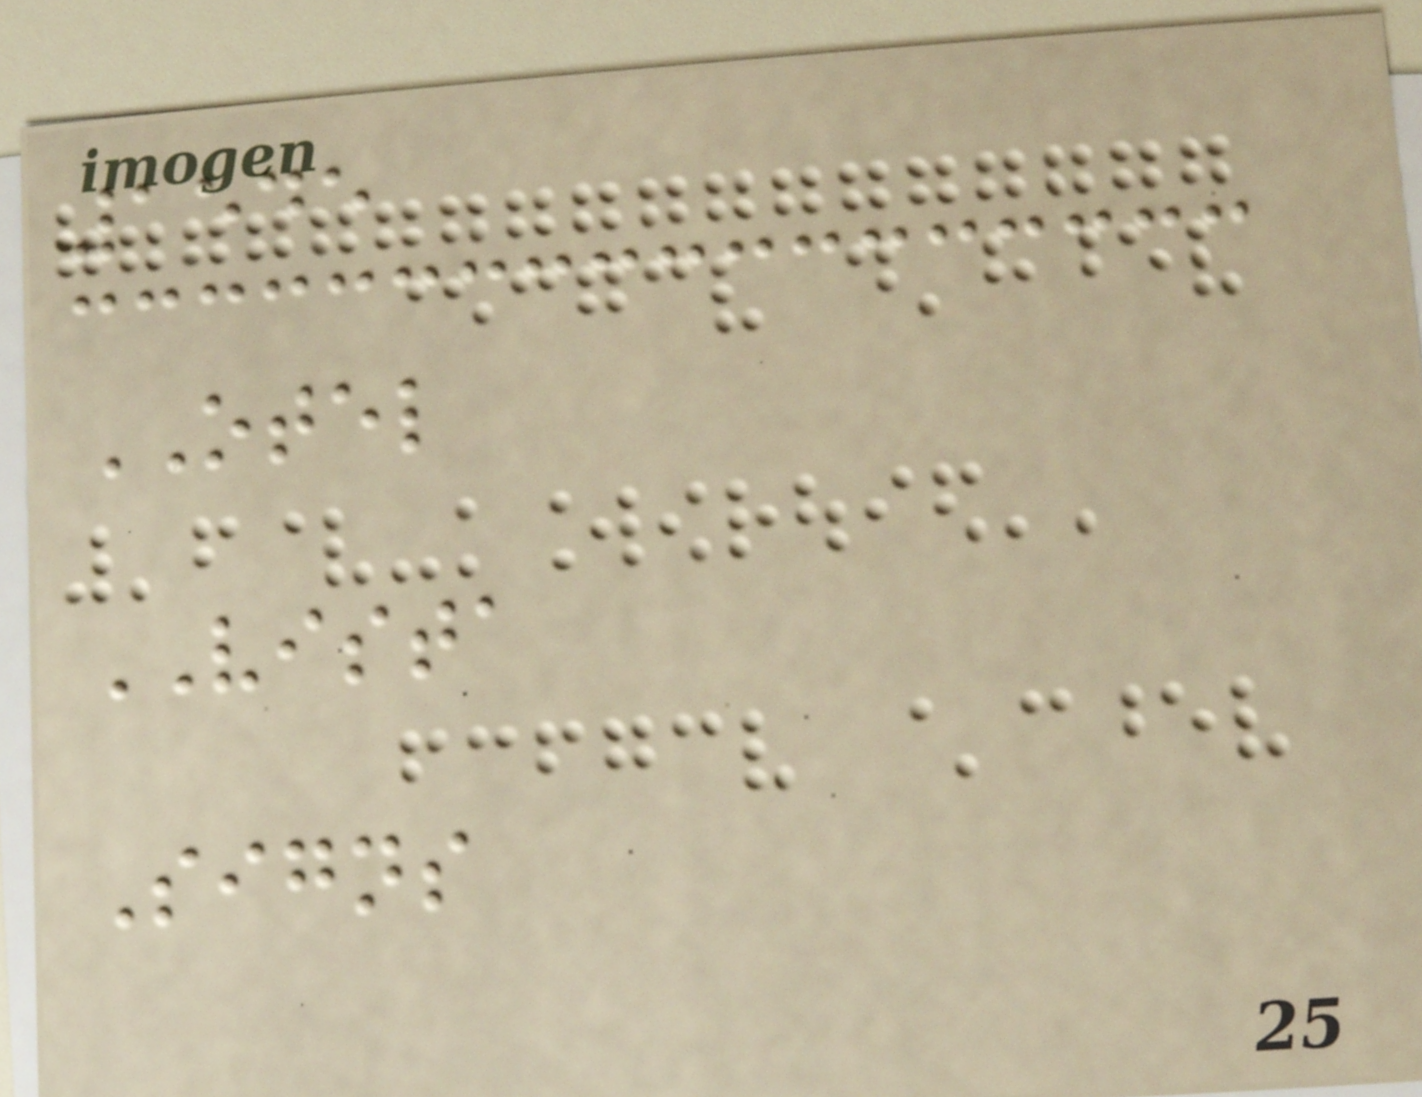1545
OTEL
VISTA
Signs
